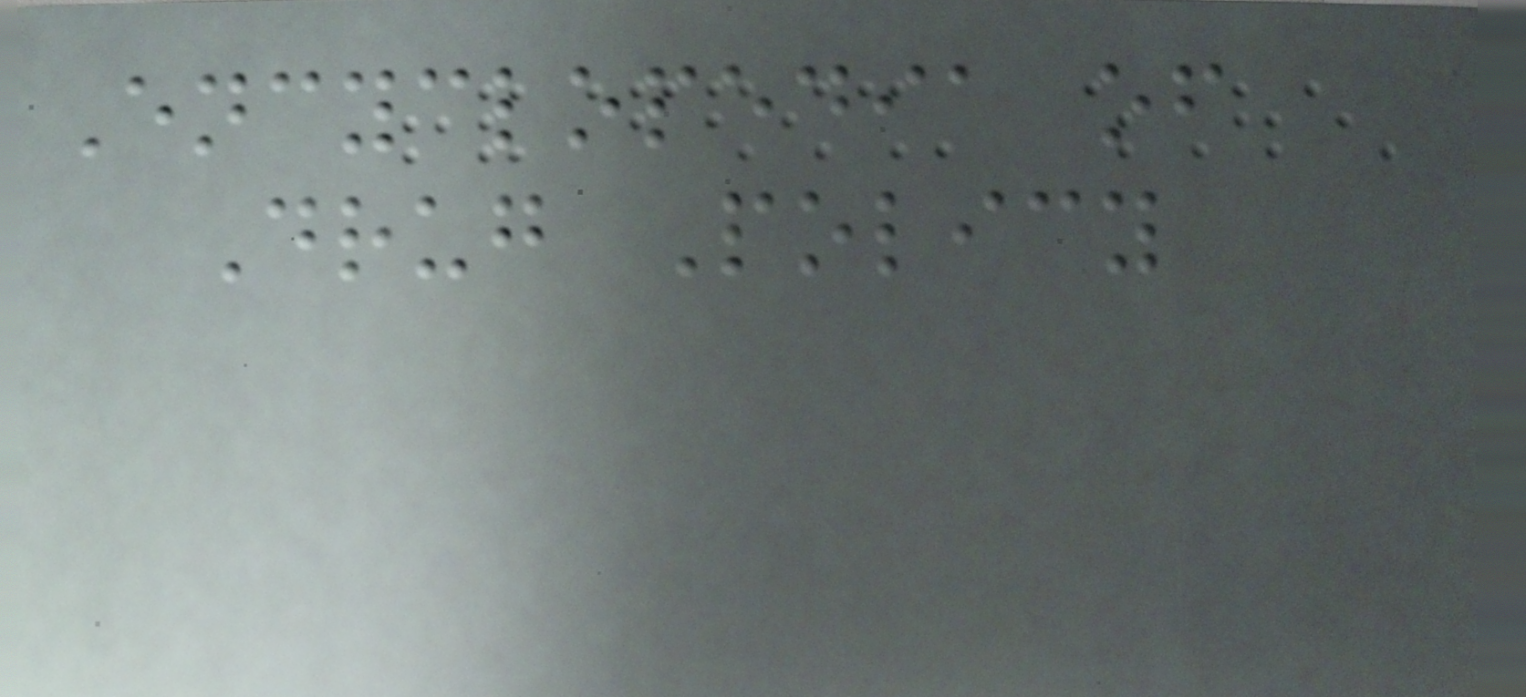Encyclopedia of
Drug Policy
